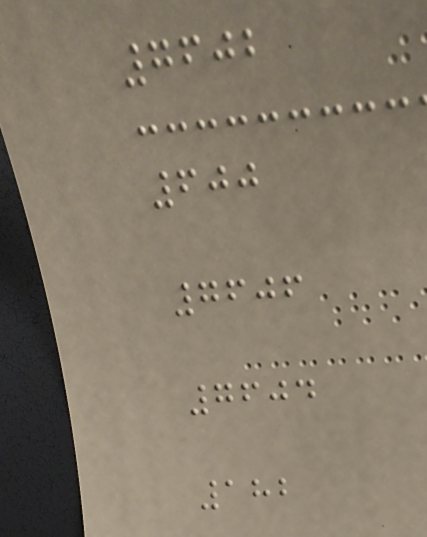7602
600
7606
7604
182
